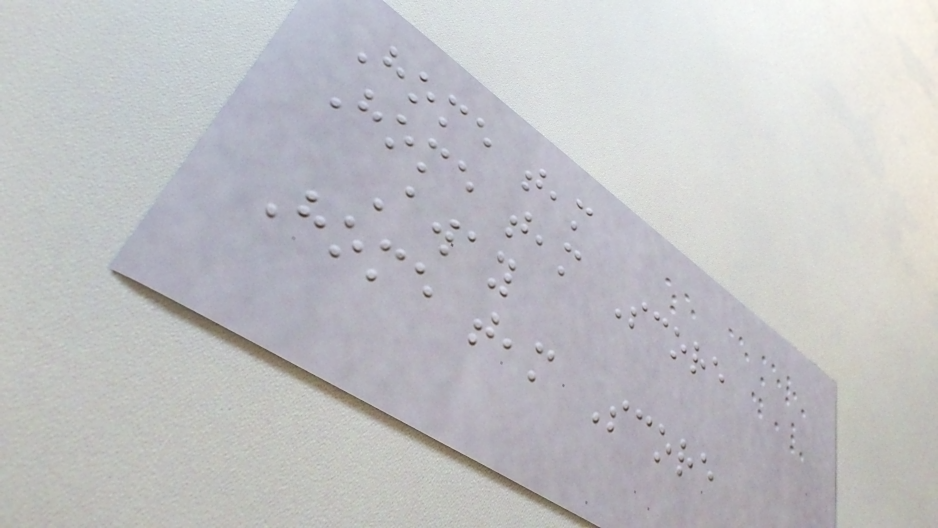Home team
Home team Score
Away
Home team Score
